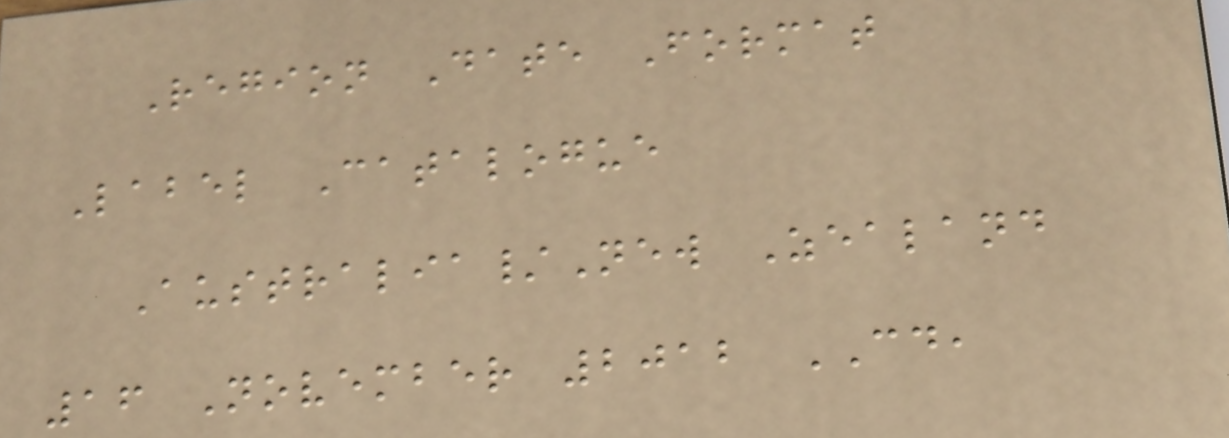Region Date Format
Label Catalogue
Australia/New Zealand
16 November 2012 CD,
